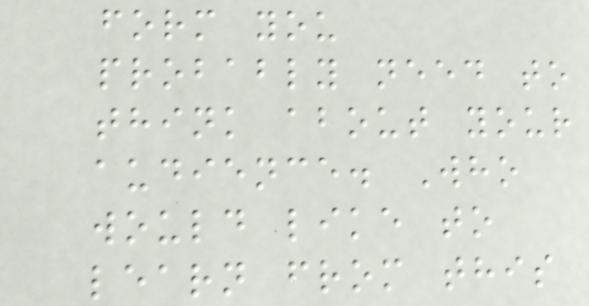form you
probably need to
think about your
audience. Who
would like to
learn from this
